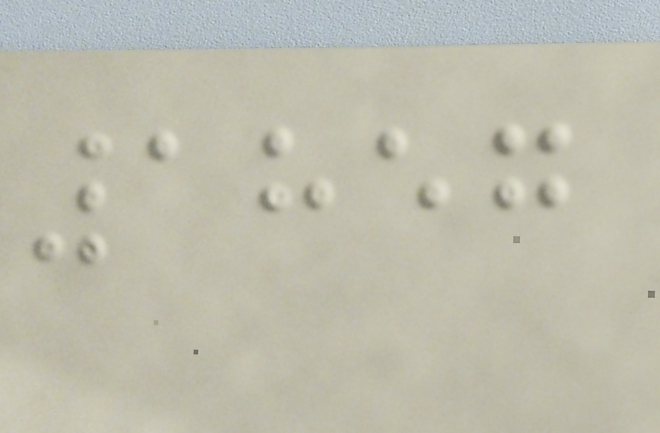1857
